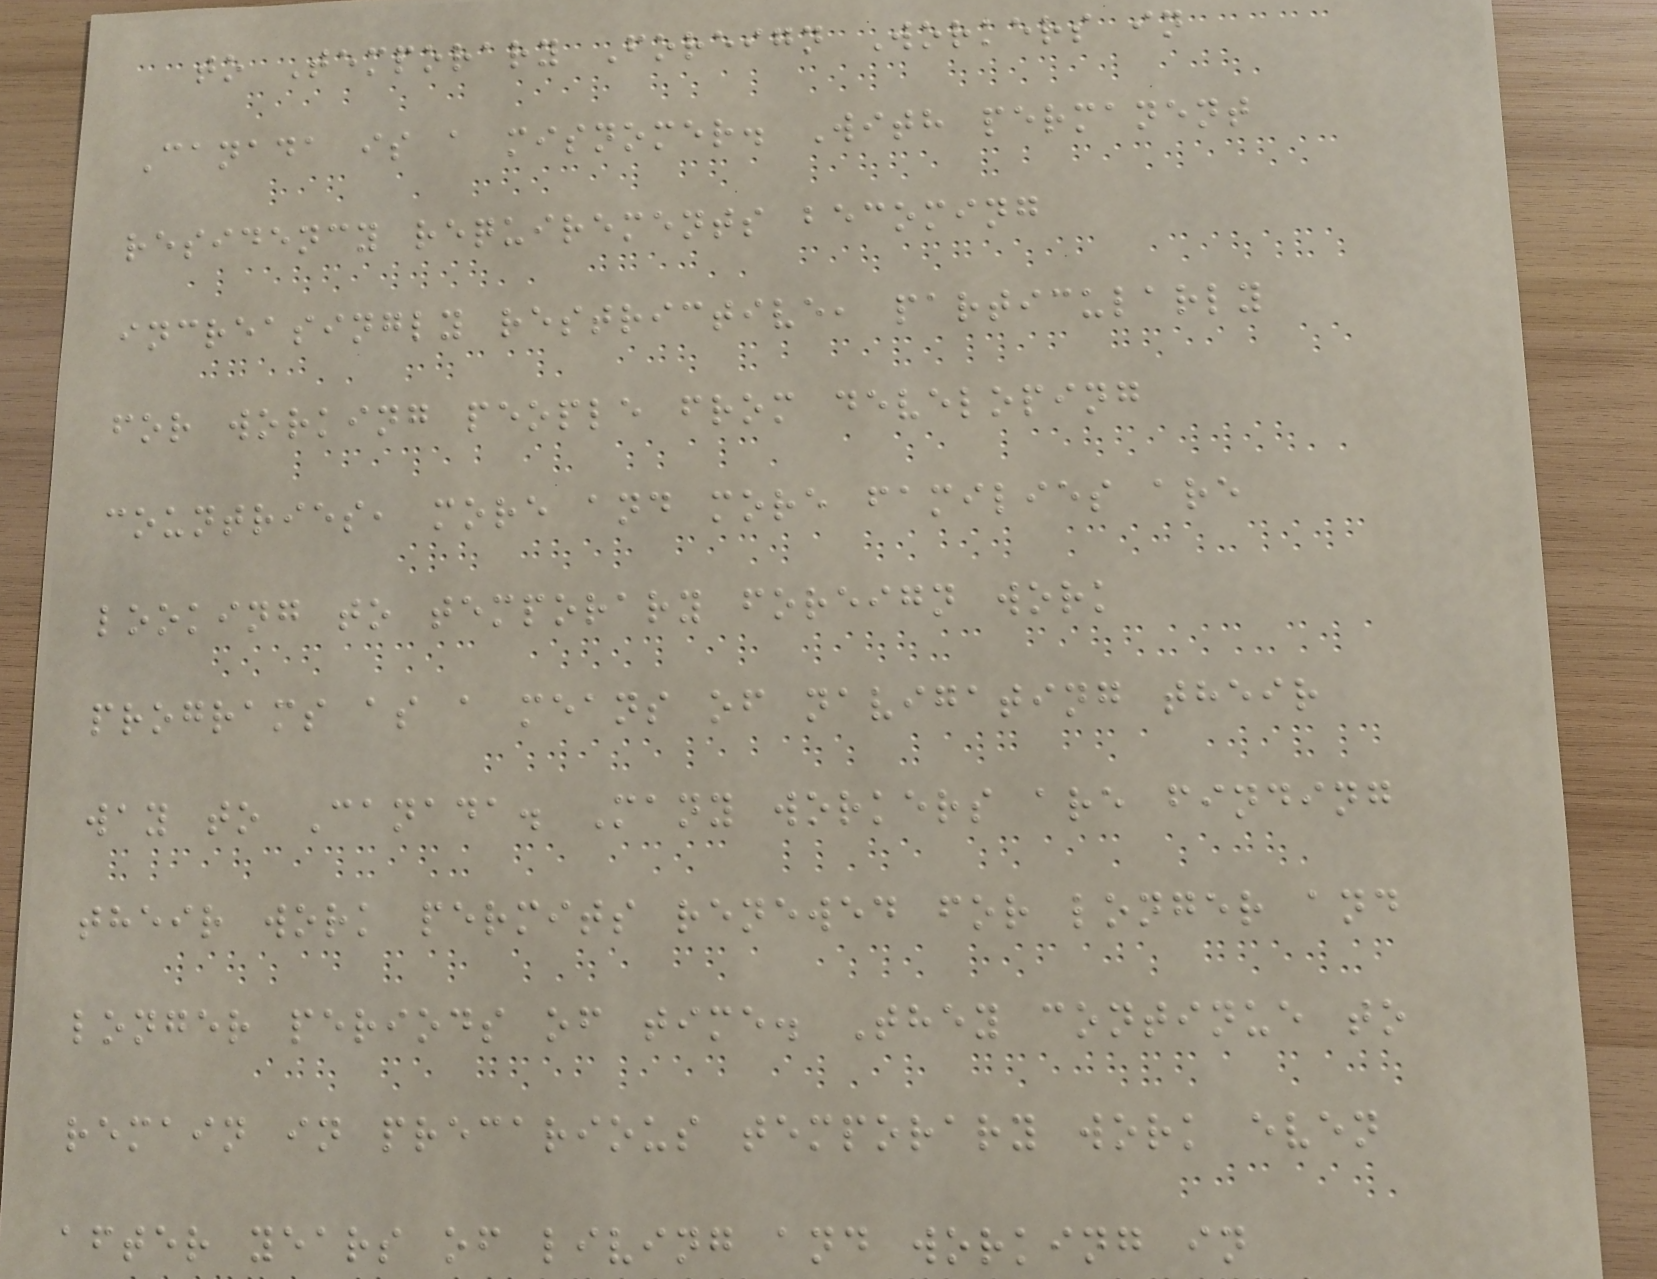to Temporary Foreign Workers in
Canada is a misnomer. With permanent
residency requirements becoming
increasingly restrictive, particularly
for working people from developing
countries, more and more families are
looking to temporary foreign work
programs as a means of navigating their
way to Canada. Many workers are finding
their work permits renewed for longer and
longer periods of time. They continue to
remain in precarious temporary work even
after years of living and working in
